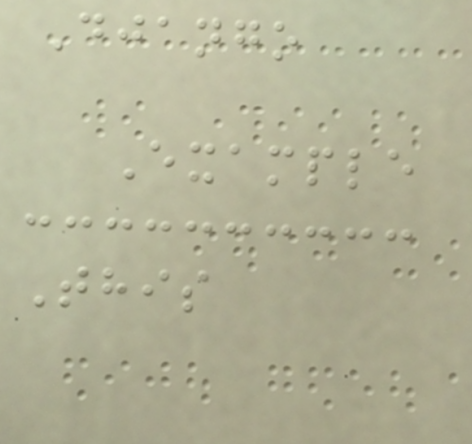Django
Example
This
